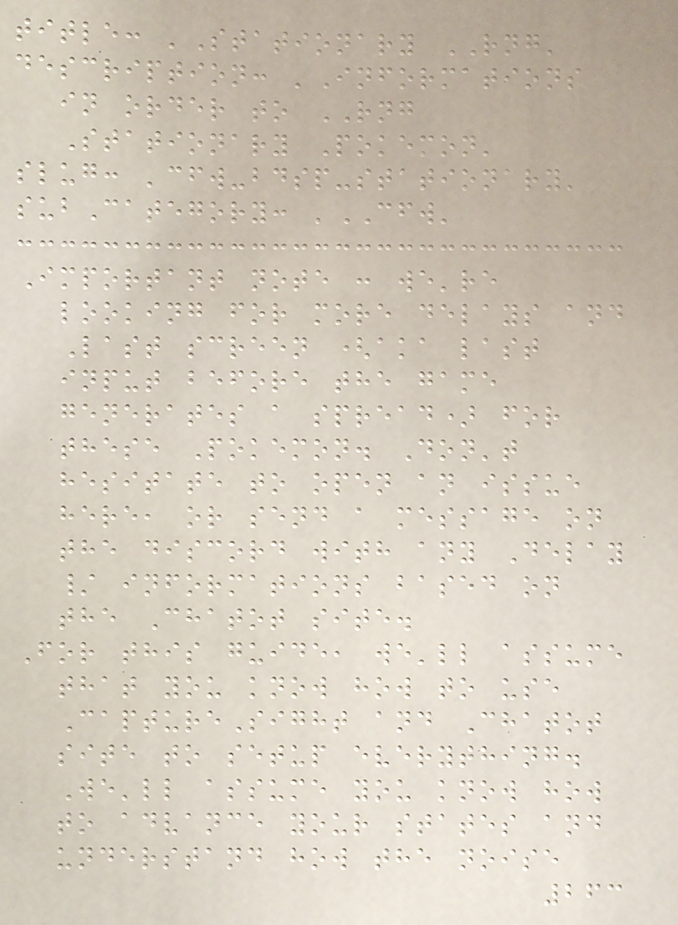title: 'Stationary RNG'
description: 'Informations
in order to RNG
Stationary Pokemon'
slug: 'cfw-bdsp-stationary'
subCategory: 'CFW'
Important note : we're
looking for more delays and
Last screen (aka last
input before the game
generates a spread) for
these Pokemon. Don't
hesitate to open an issue
here, or send a message on
the discord with any Delay
/ informations based on
the Chatot site.
For this guide, we'll assume
that you know how to use
CaptureSight and Chatot
site to setup everything.
We'll assume you know how
to advance your states and
understand how the noise
263
